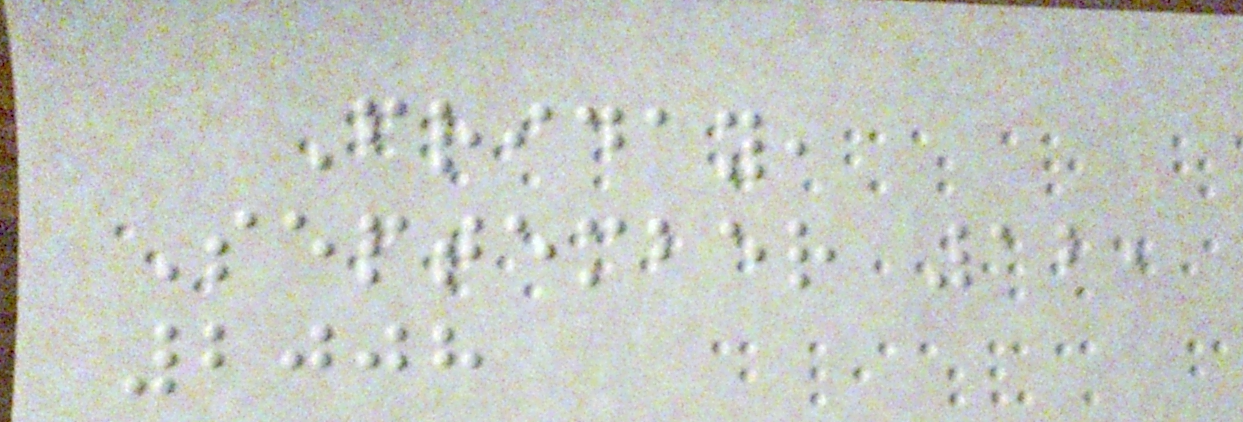Friday,
September 12,
2008
